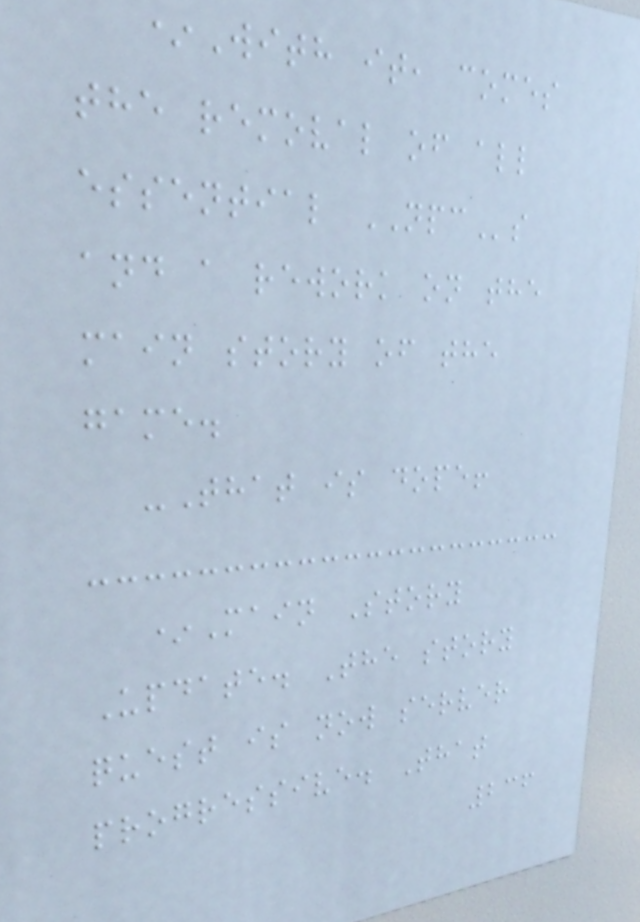*With it, comes
the removal of all
essential NPCs
and a rework on the
main story of the
game.
-That is dope!
*Main Story
Update. The story
quest is now server
progressive. That
236
